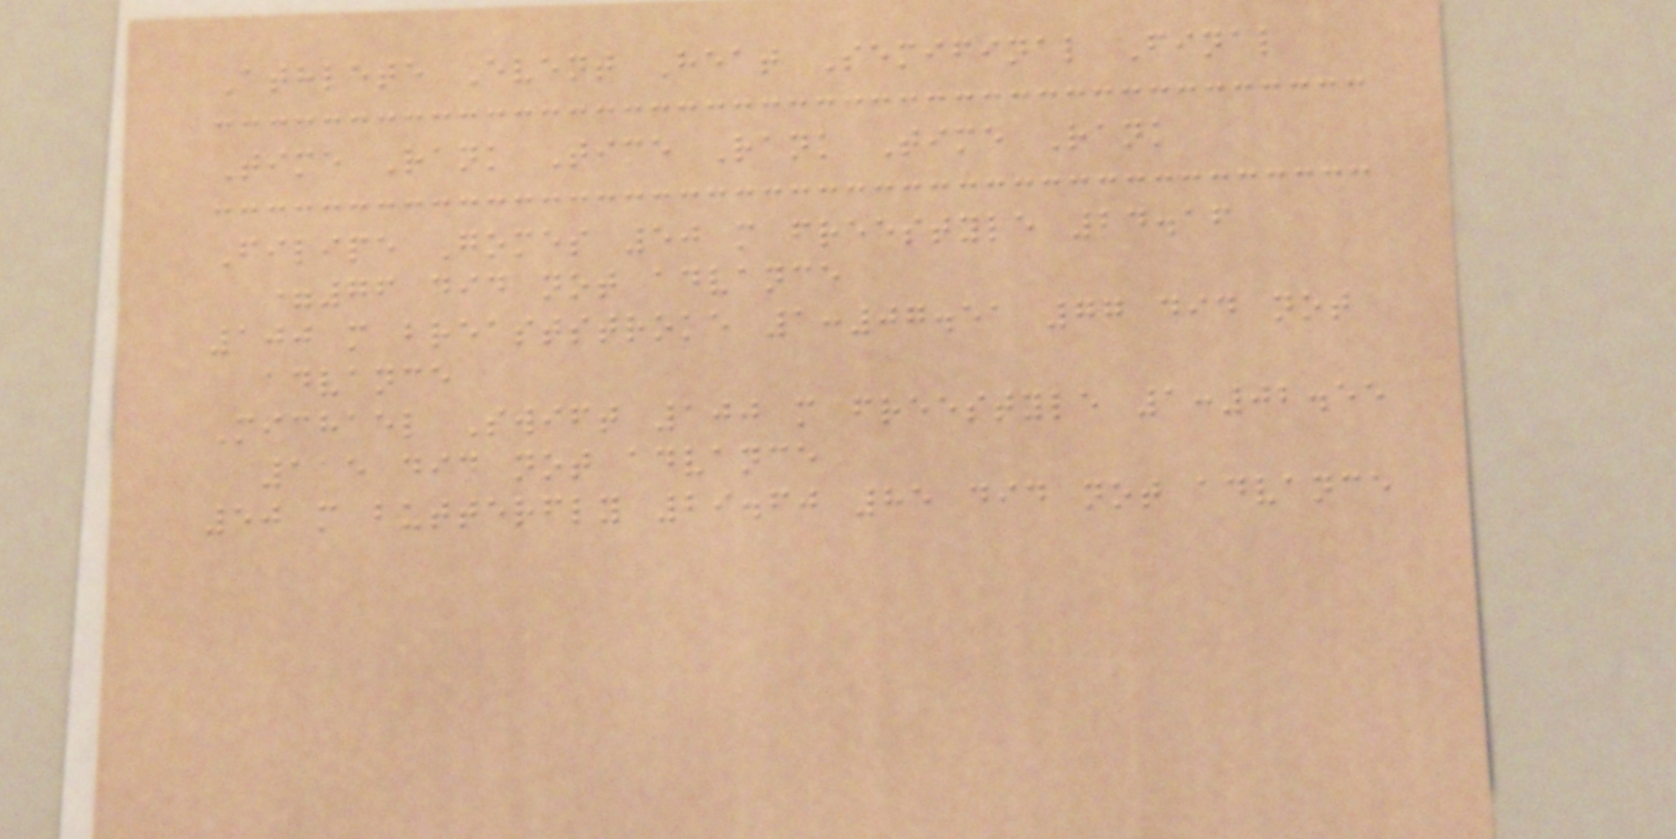Athlete Event Heat Semifinal Final
Time Rank Time Rank Time Rank
Filipe Gomes 50 m freestyle 24.16
=76 did not advance
100 m breaststroke 1:07.51 77 did not
advance
Michael Swift 100 m freestyle 1:02.55
115 did not advance
50 m butterfly 29.60 85 did not advance
